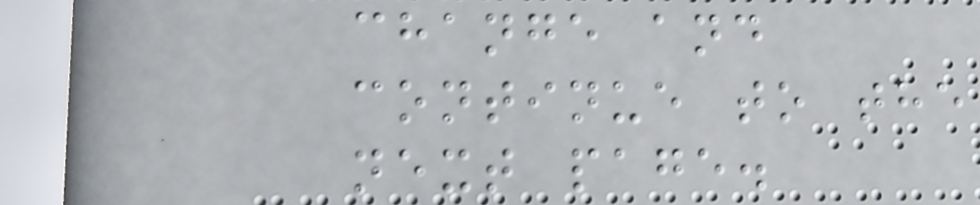change and
continue to the
next page.
